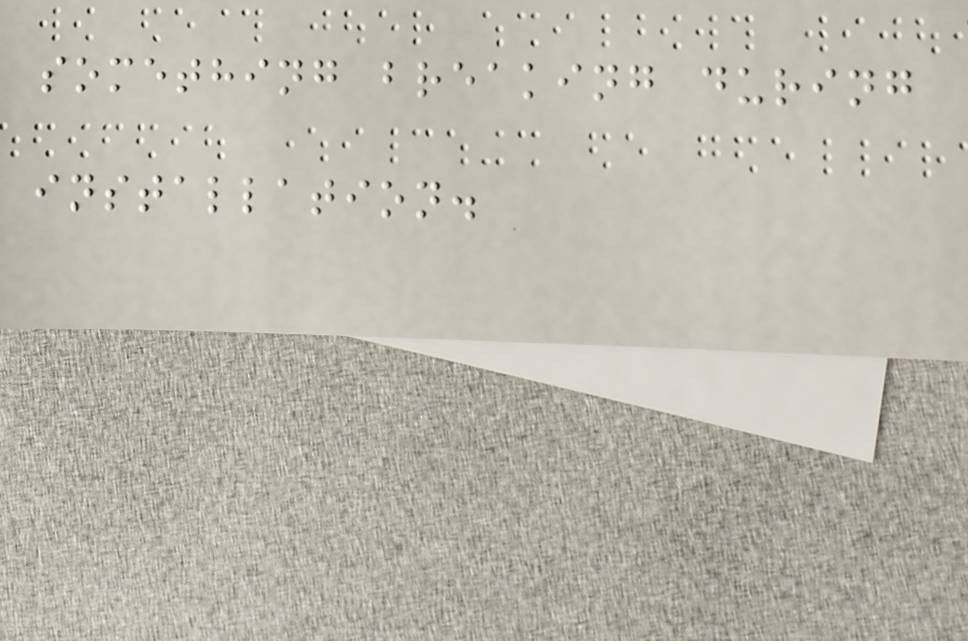something breaking during
installation.
